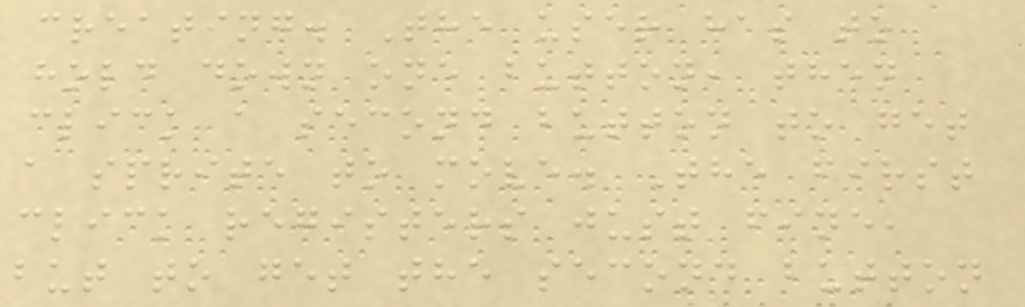creating. The user has to
hold down one button, then
click a second button to get
a sprite to move. The first
click registers just fine,
but to get the second button
